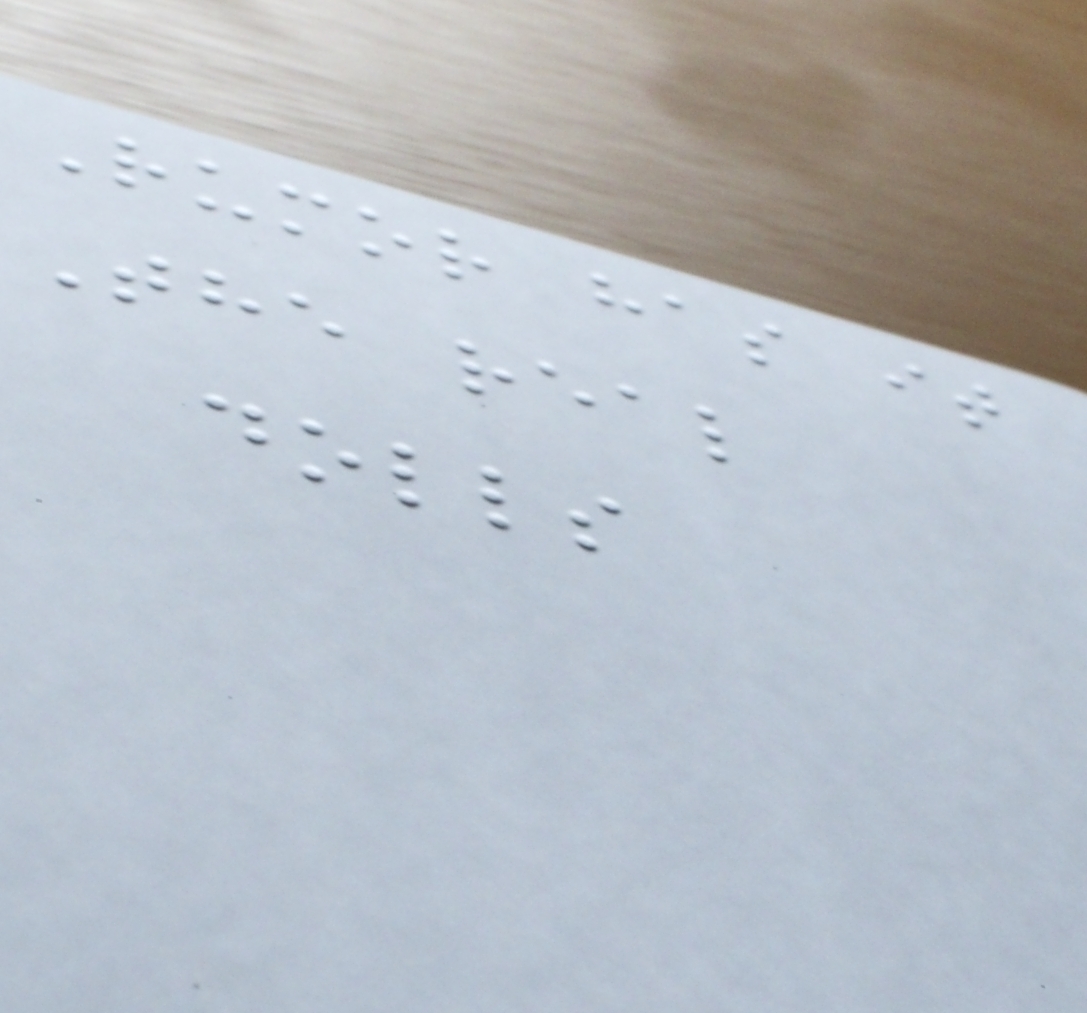Rumor has it
The real
dolls
